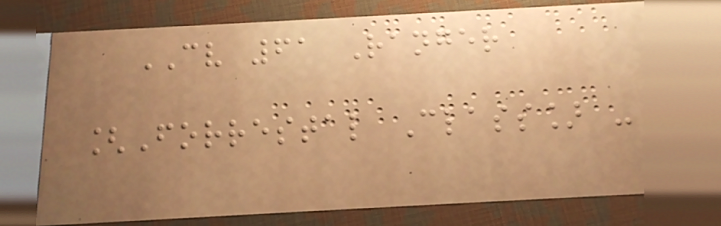CV 61 Ranger
[Forrestal Class] -
